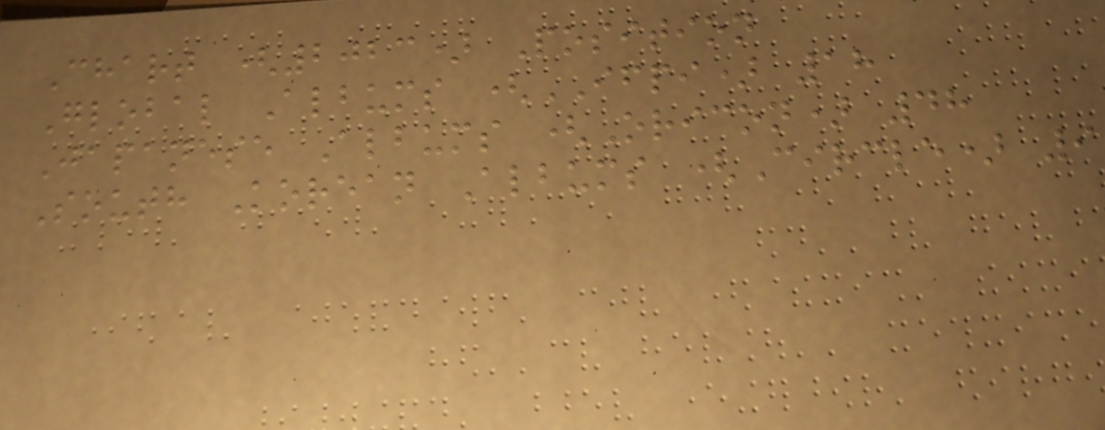Chart (2023) Position
Global Albums (IFPI) 18
Japanese Albums (Oricon) 48
South Korean Albums (Circle) 9
